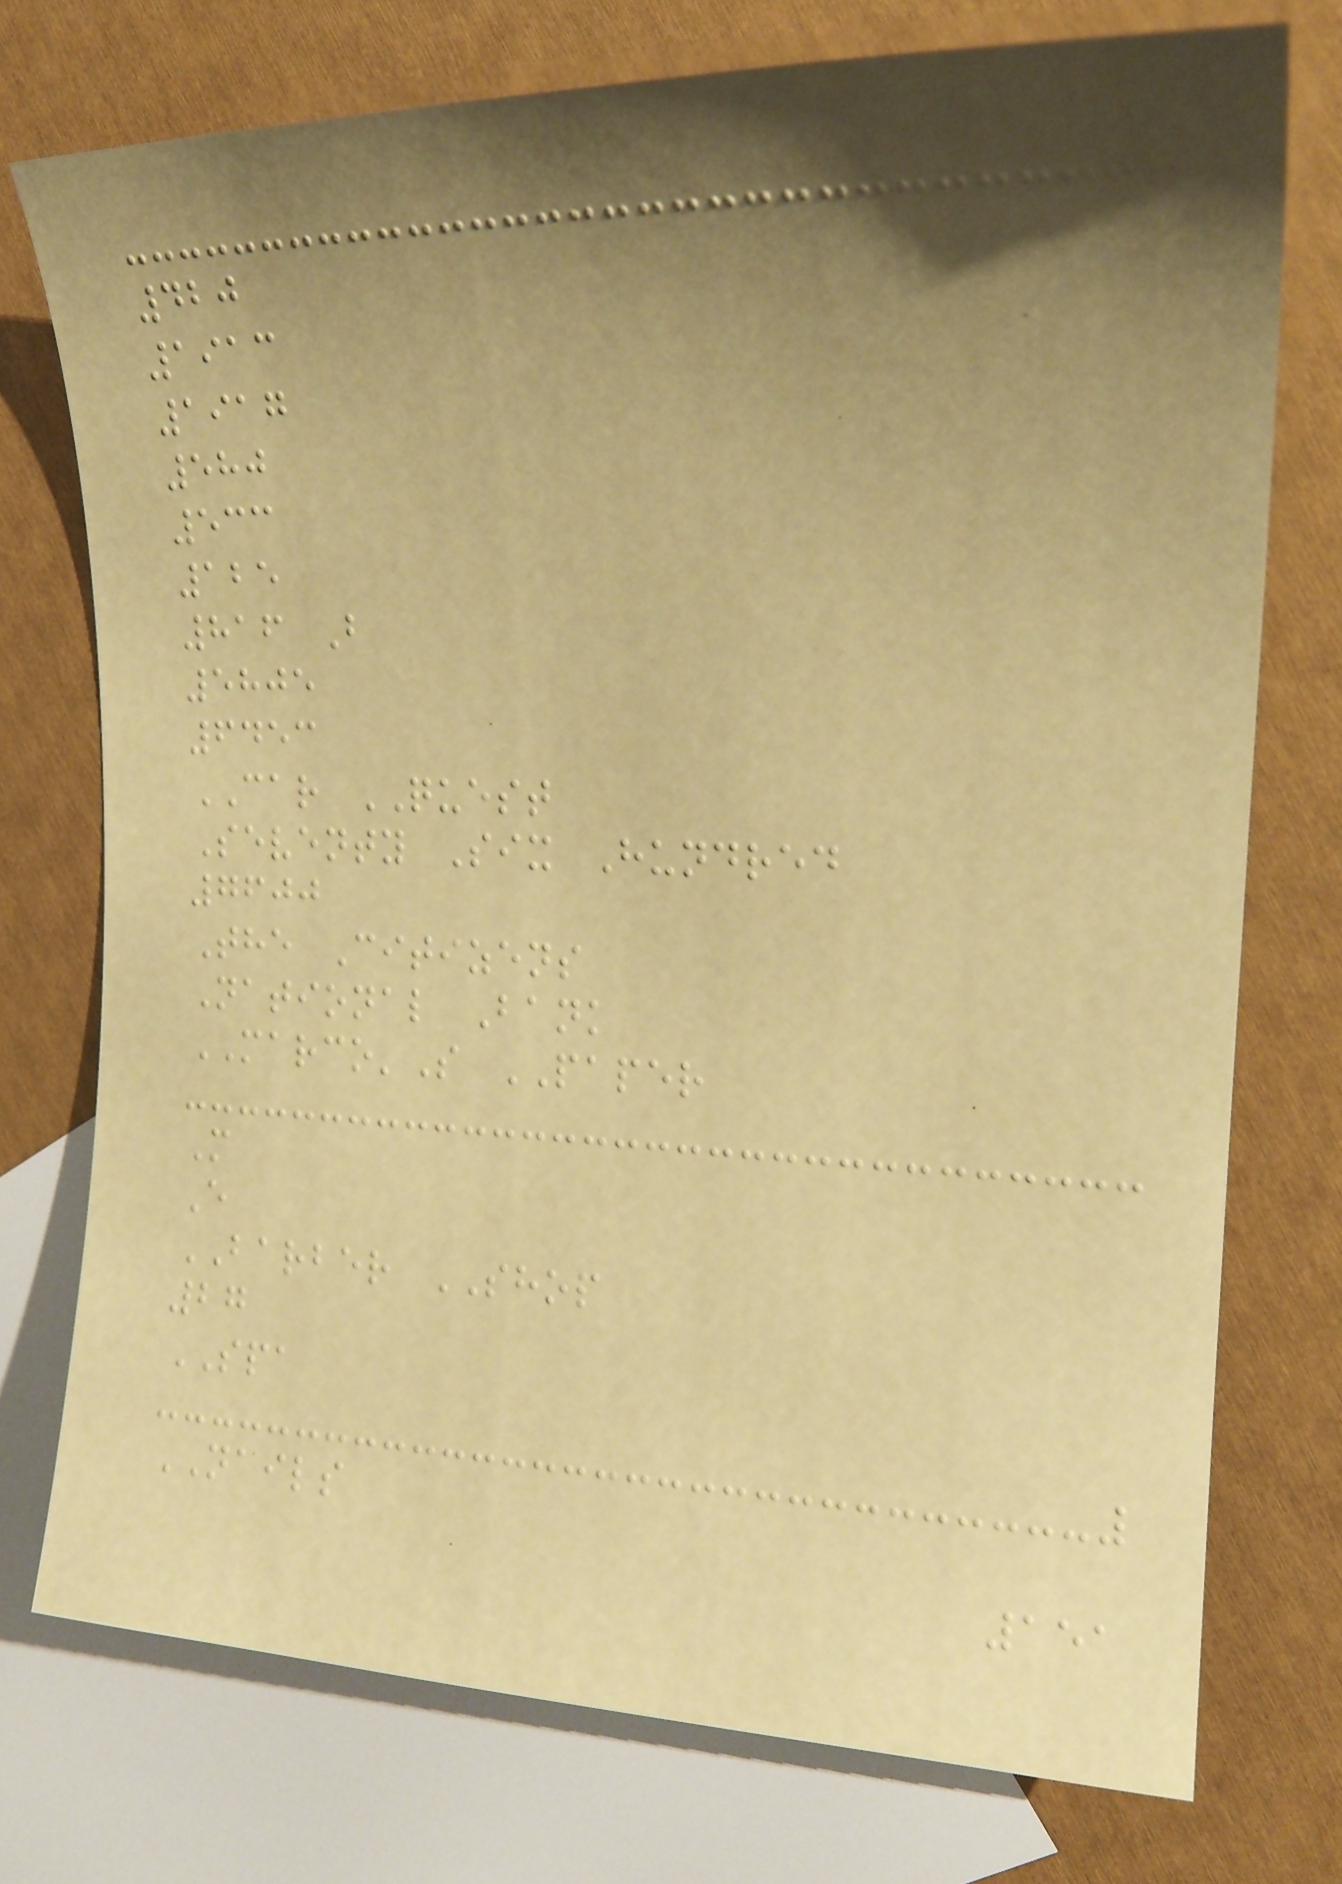420
1913
1917
580
533
125
816 B
5805
6453
CAR QUEST
Seventy Six Hundred
7600
The Citizens
National Bank
MARCO'S PAPER
M
E
BARBER SHOP
27
SPA
NAILS
151
